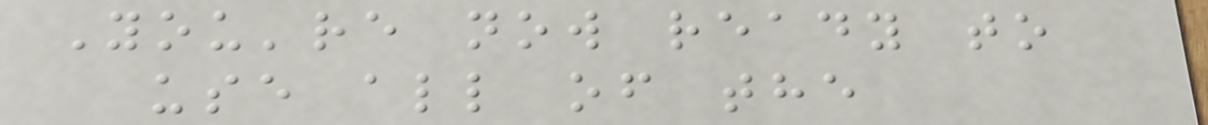You're now ready to
use all of the
